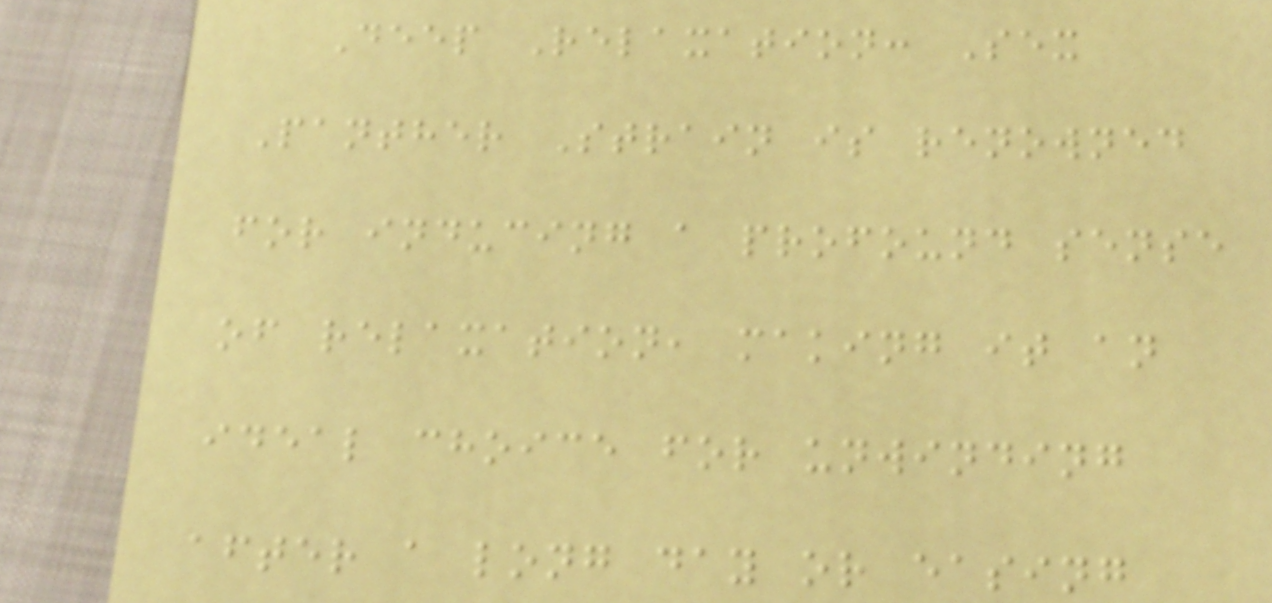Deep Relaxation: Sex
Panther Strain is renowned
for inducing a profound sense
of relaxation, making it an
ideal choice for unwinding
after a long day or easing
